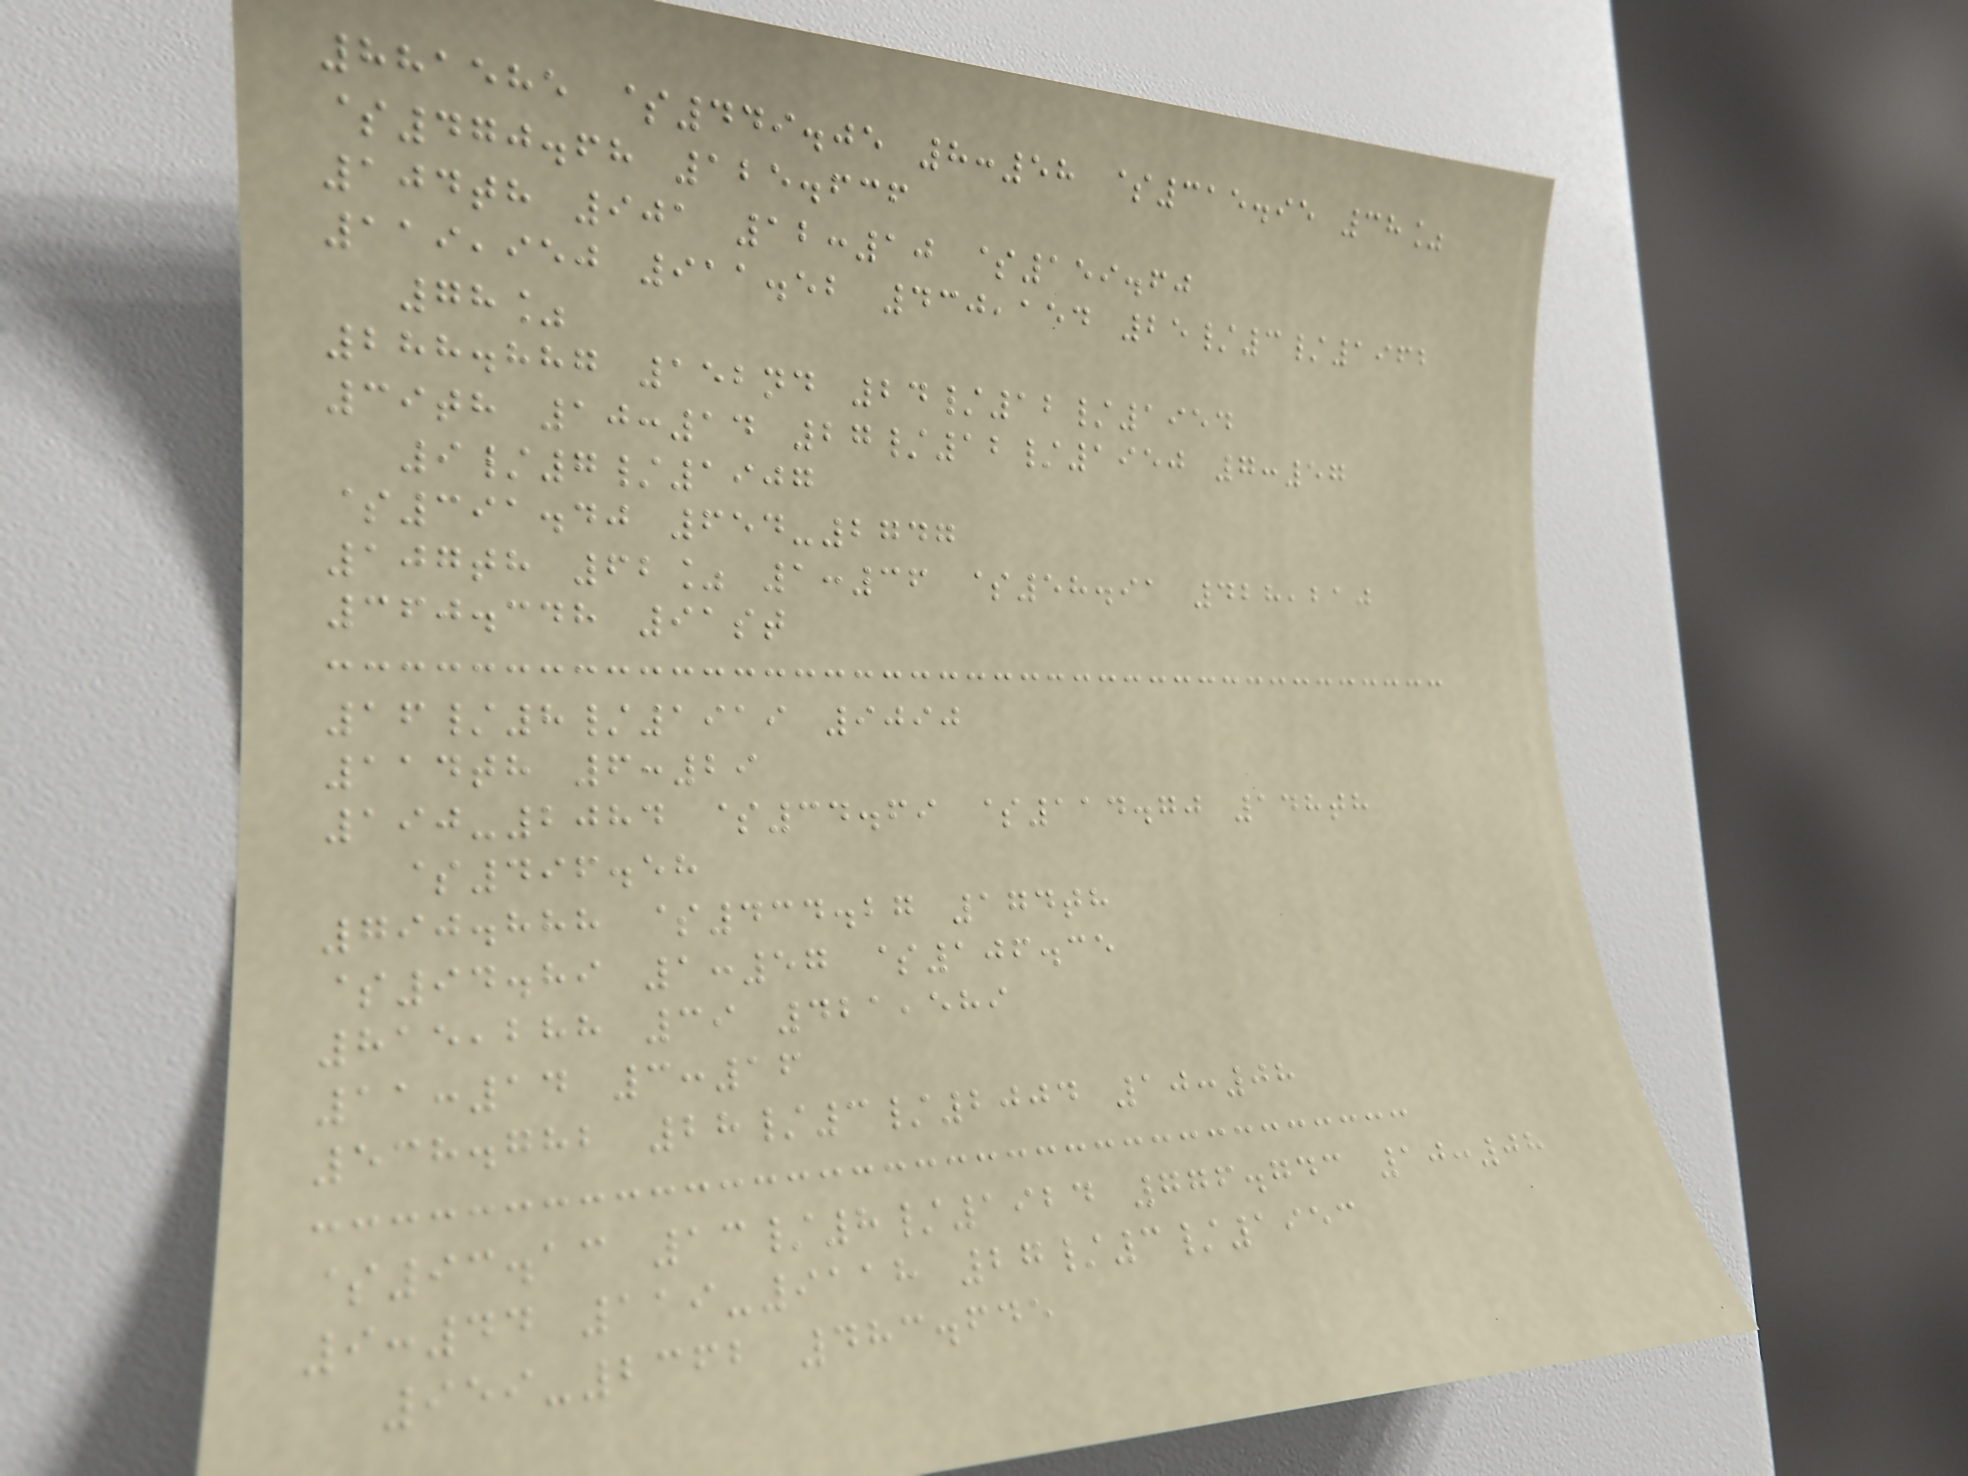881585 $449.05 8:58 $315.95 38%
$470.68 125.636
104th 901 12:10 $159.60
119,950 911.52 430,154 25/3/1962
78%
288.887 152nd 24/12/1954
39th 10:14 27/12/1950 7:57
9/7/1907
$391.40 654-2747
107th 62% 1:36 $58.91 428,210
360.348 91st
16/8/1919 9090
114th 6:29
190-2084 $34.69 $114.70 148th
$496.58
790.888 $434.27 174th
$94.89 1:57 $106.35
815,288 39 421,589
11:14 3:16
538.782 28/3/2004 10:08
$93.13 13/8/1924 776.743 10:08
9:44 119-9118 27/3/1953
959-2362 483.645
